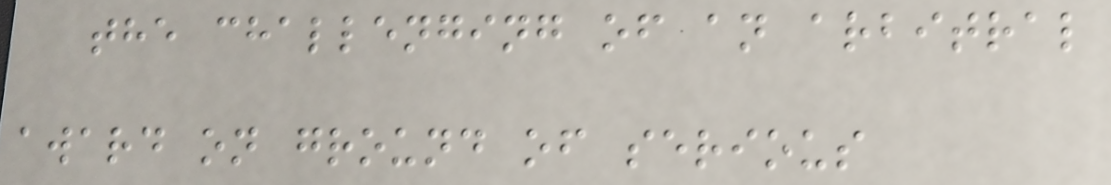the challenging of an arbitral
award on ground of serious
